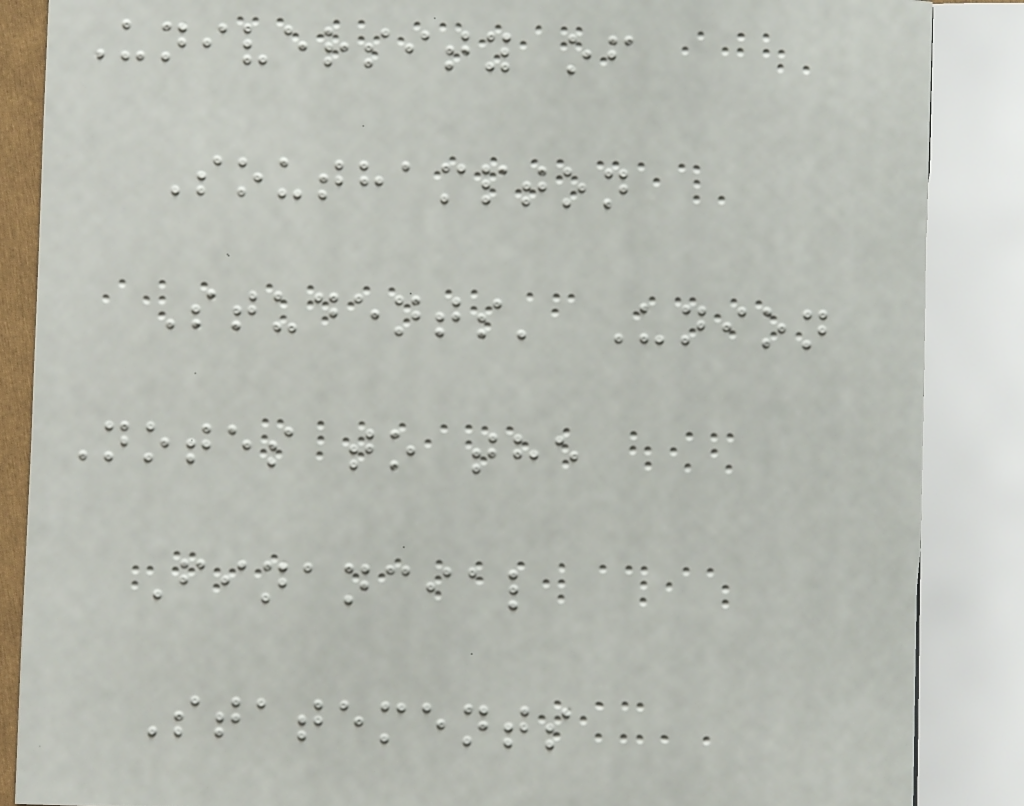University of
Southampton
Students' Union
Notes to the
Financial
Statements
